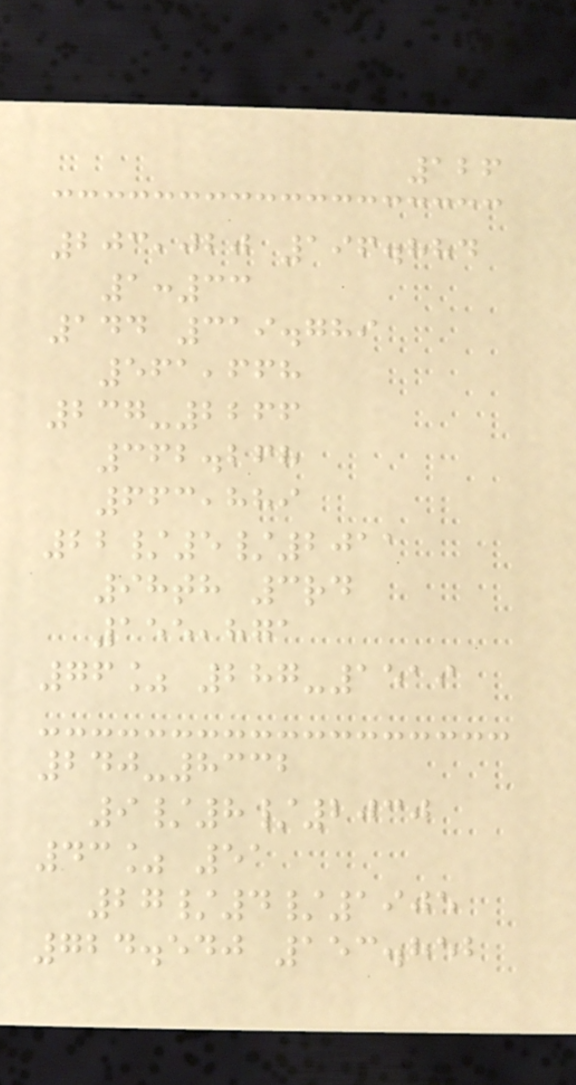126
203,020 196.884
1:33
144 319.789
561,668
237-2266
362.268
663,889
22/5/2011
98th 3rd
155,871
76% 287-1519
240-8332
9/8/2030
43% 51
27/4/1905
724.540 153.852
